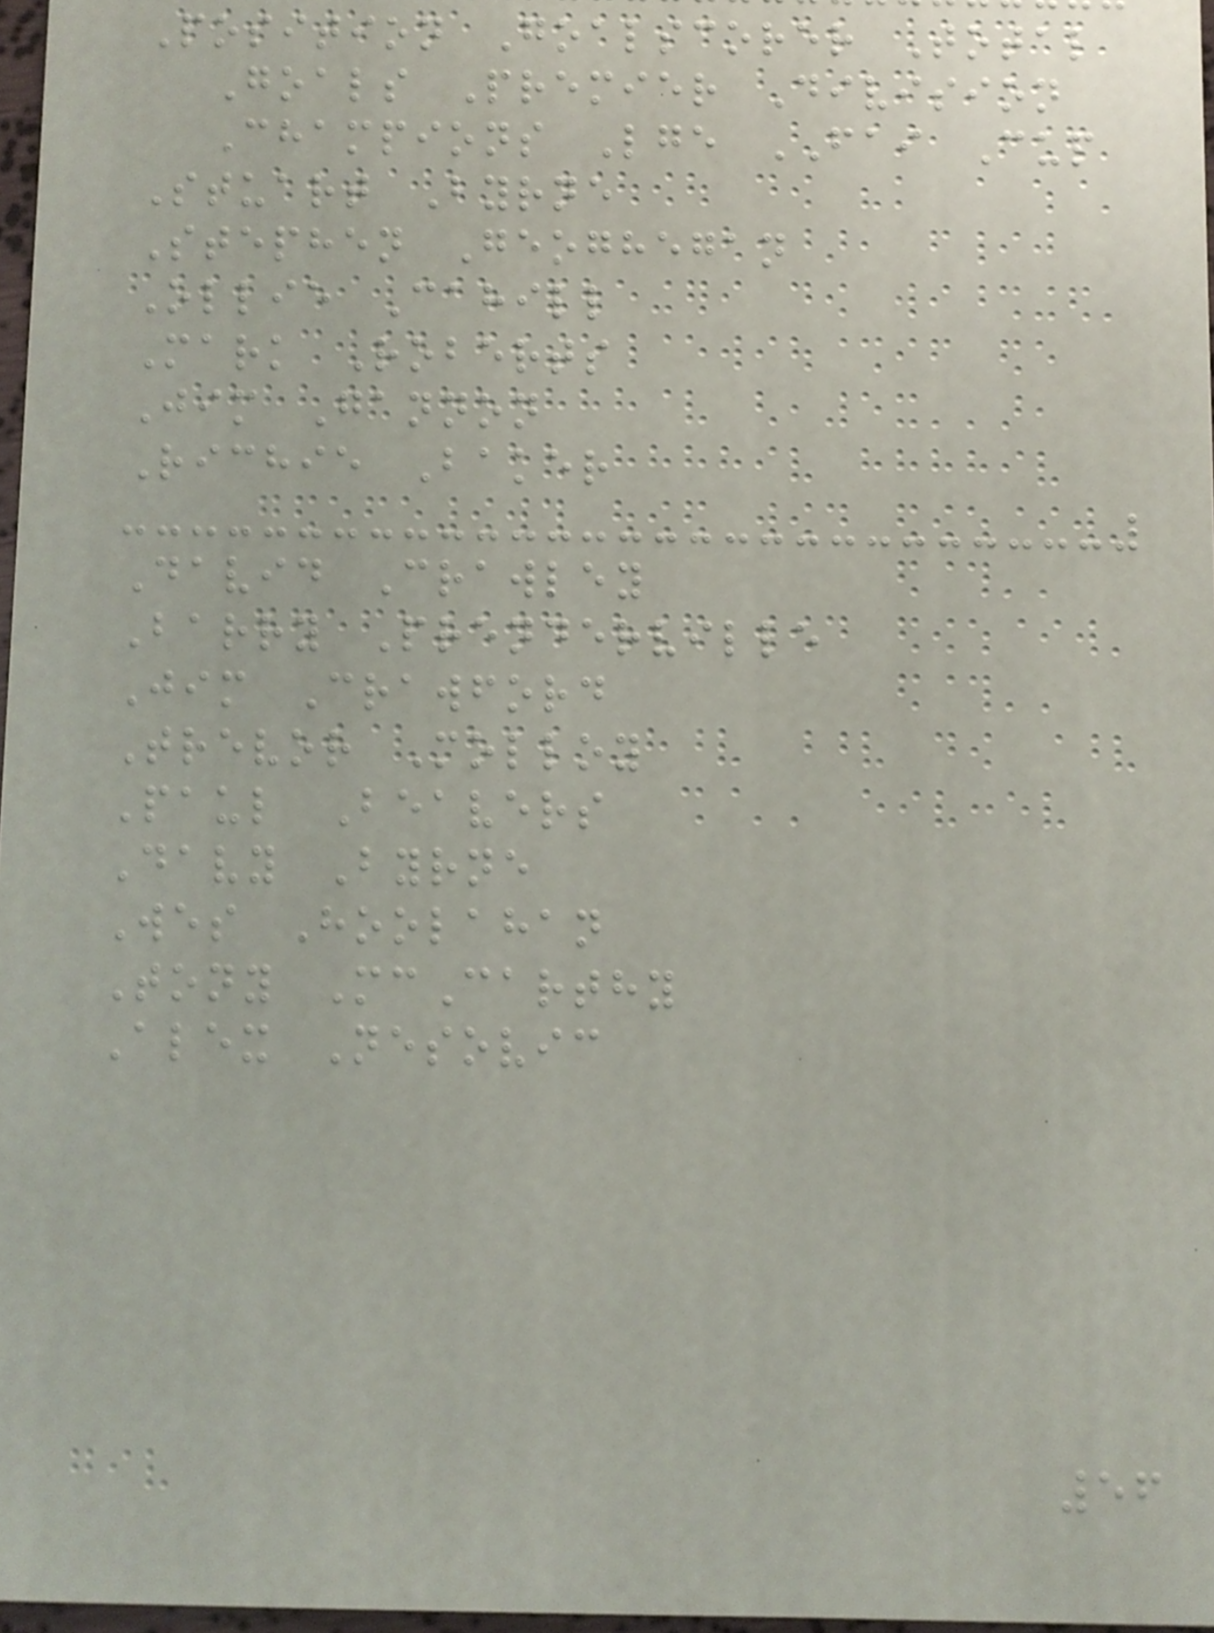Position Goalscorer Total
Goals Premier Division
Champions Lge FAI Cup
Stuart Byrne
Stephen Geoghegan
Ollie Cahill
Mark Roberts
Jim Gannon
Richie Baker
David Crawley
Barry Prenderville
Jim Crawford
Trevor Molloy
Paul Beavers
Davy Byrne
Wes Hoolahan
Tony McCarthy
Alex Nesovic
56
